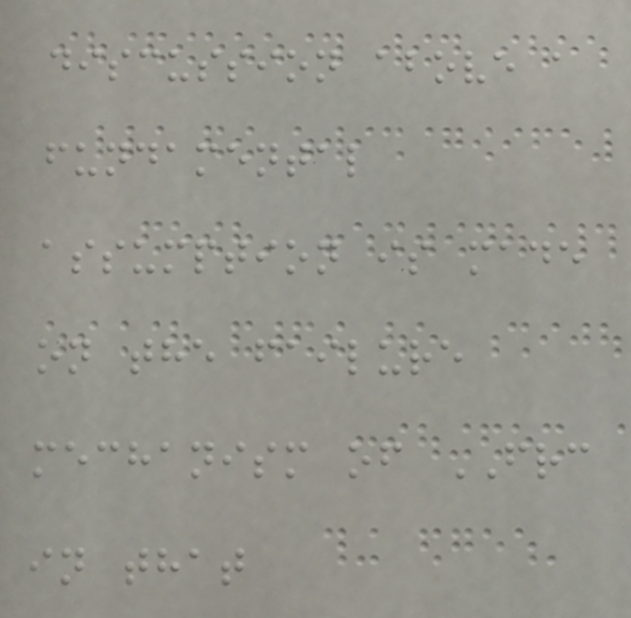discussion above a
fundamental
assumption is made
on the failure
mechanism of FRC
in that
